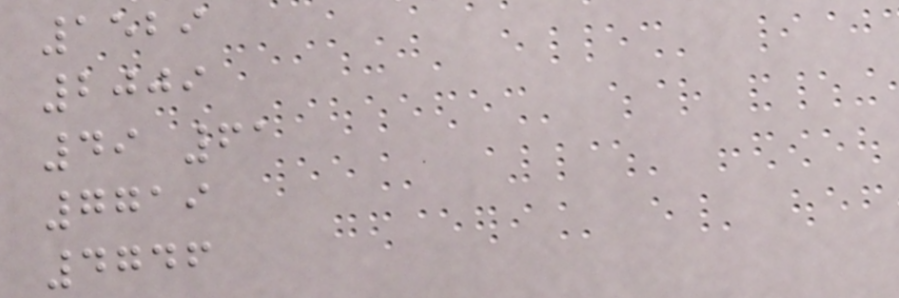1529
2009
49 61
7719
4746
